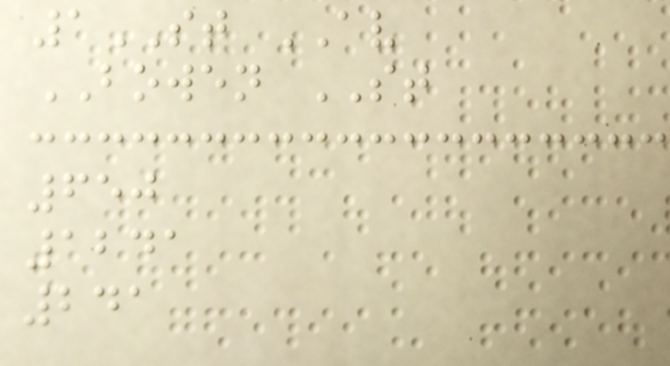1ST AV
BOWEN ST
650
1241
241
